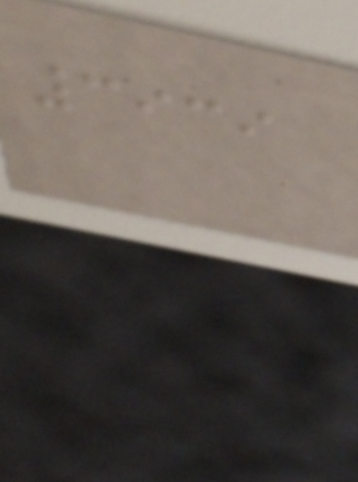3939
